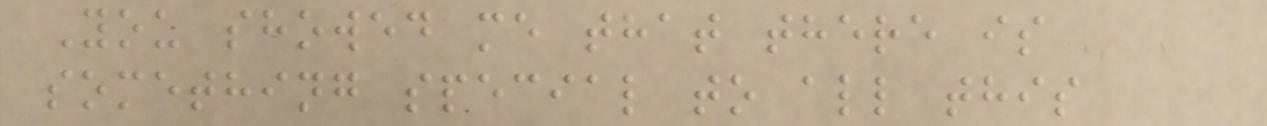You showed me that there is
something special to all this
